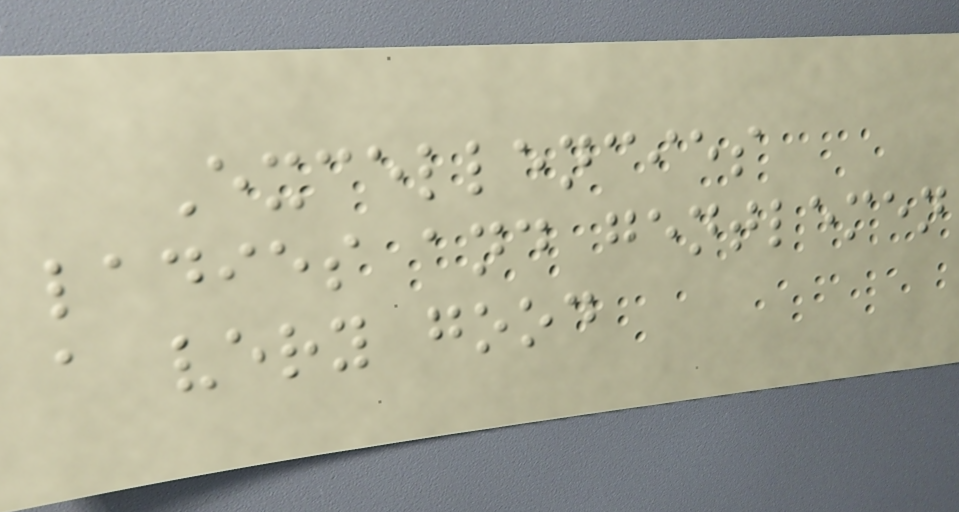Excellencies
ladies and gentlemen
a very good
